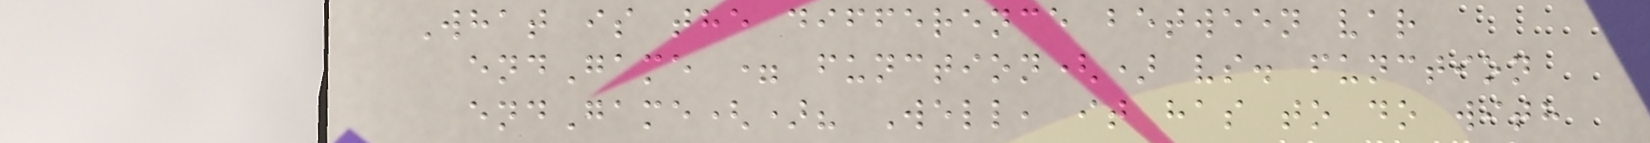What is the difference between var
endGame = function() vs. function
endGame()? Well, it has to do with
